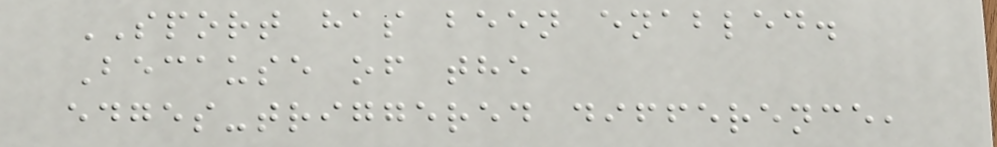SPORT has been enabled.
Because of the
edges-triggered difference,
